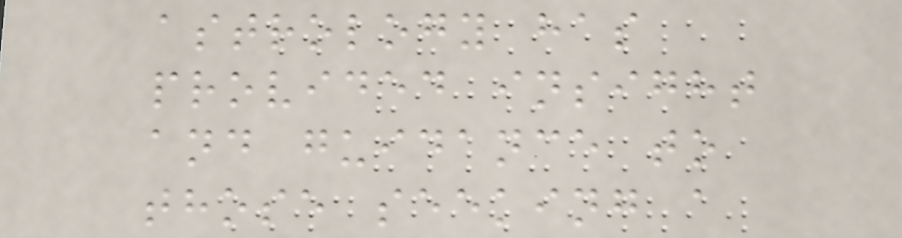astrology has
provided insight
and guidance to
those seeking a
